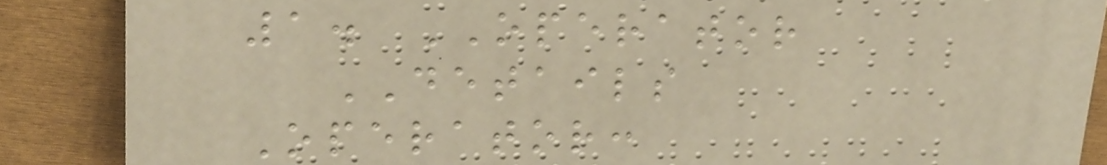1. OPERATOR
DETAILS
Operator:
